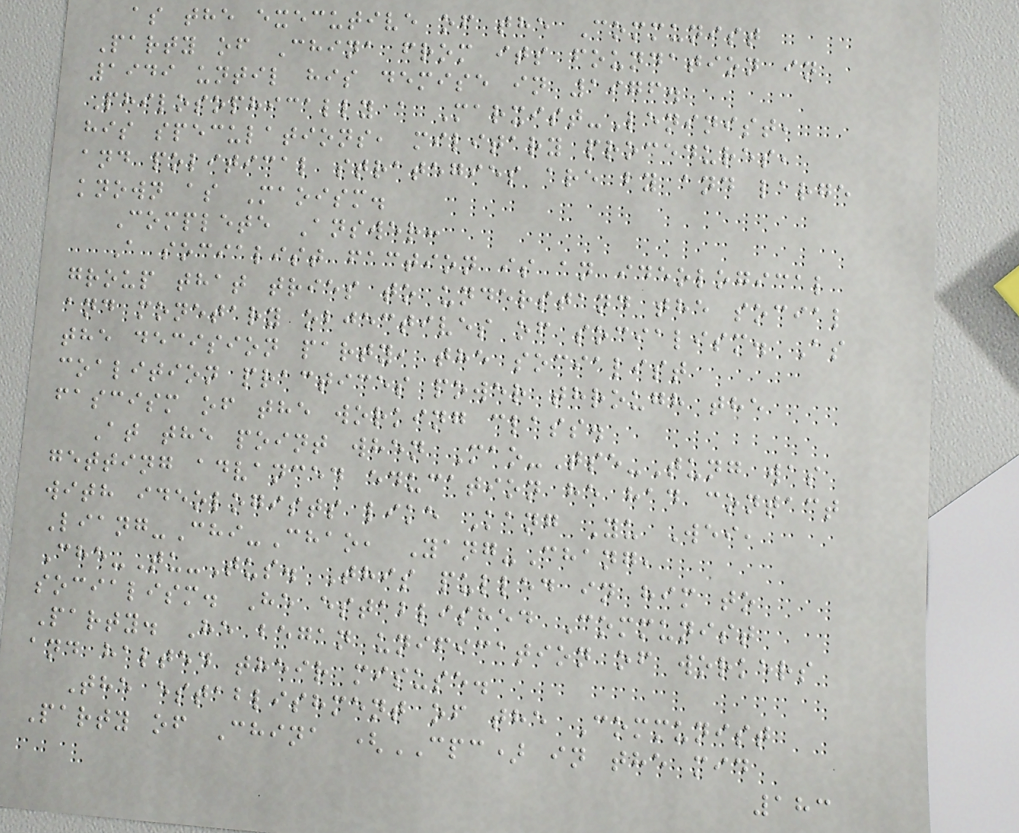as the executive of the Communist
Party of China from its foundation in
1949 until his demise in 1976.
Philosophically a Marxist-Leninist,
his speculations, military procedures,
and political strategies are by and large
known as Maoism.
Complete Answer:
A socialist faction is an ideological
group that tries to understand the social
and monetary objectives of socialism. As
the decision party, the socialist
coalition practices power through the
fascism of the working class.
At the point when Mao-Tse-Tung was
getting advanced education he had contact
with ideologists like Kang Yu Wei,
Liang-Chi-Chao, Yang-Chang,
Che-Tu-Tus. This pulled in him to
socialism. He established Communist
Party. He began unification of workers
and halted their misuse.
The establishment of the Communist
Party of China (CPC) in the mid
183
